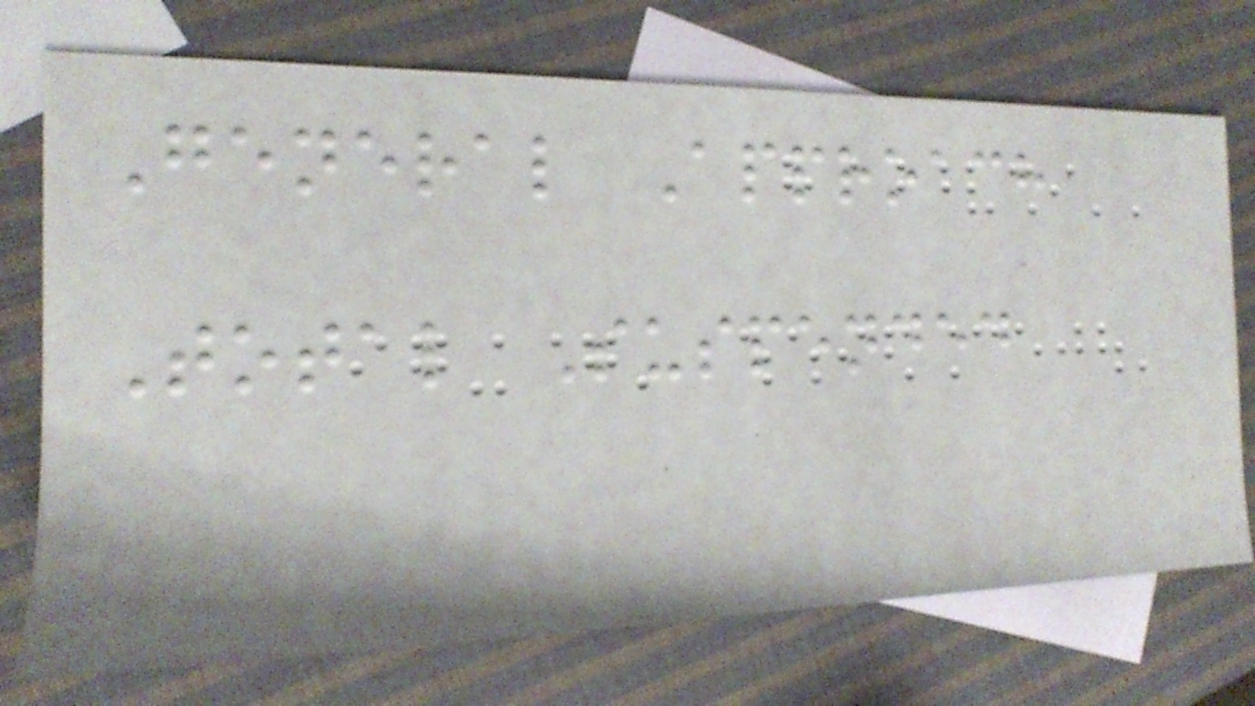General Approach
Total Suspended
